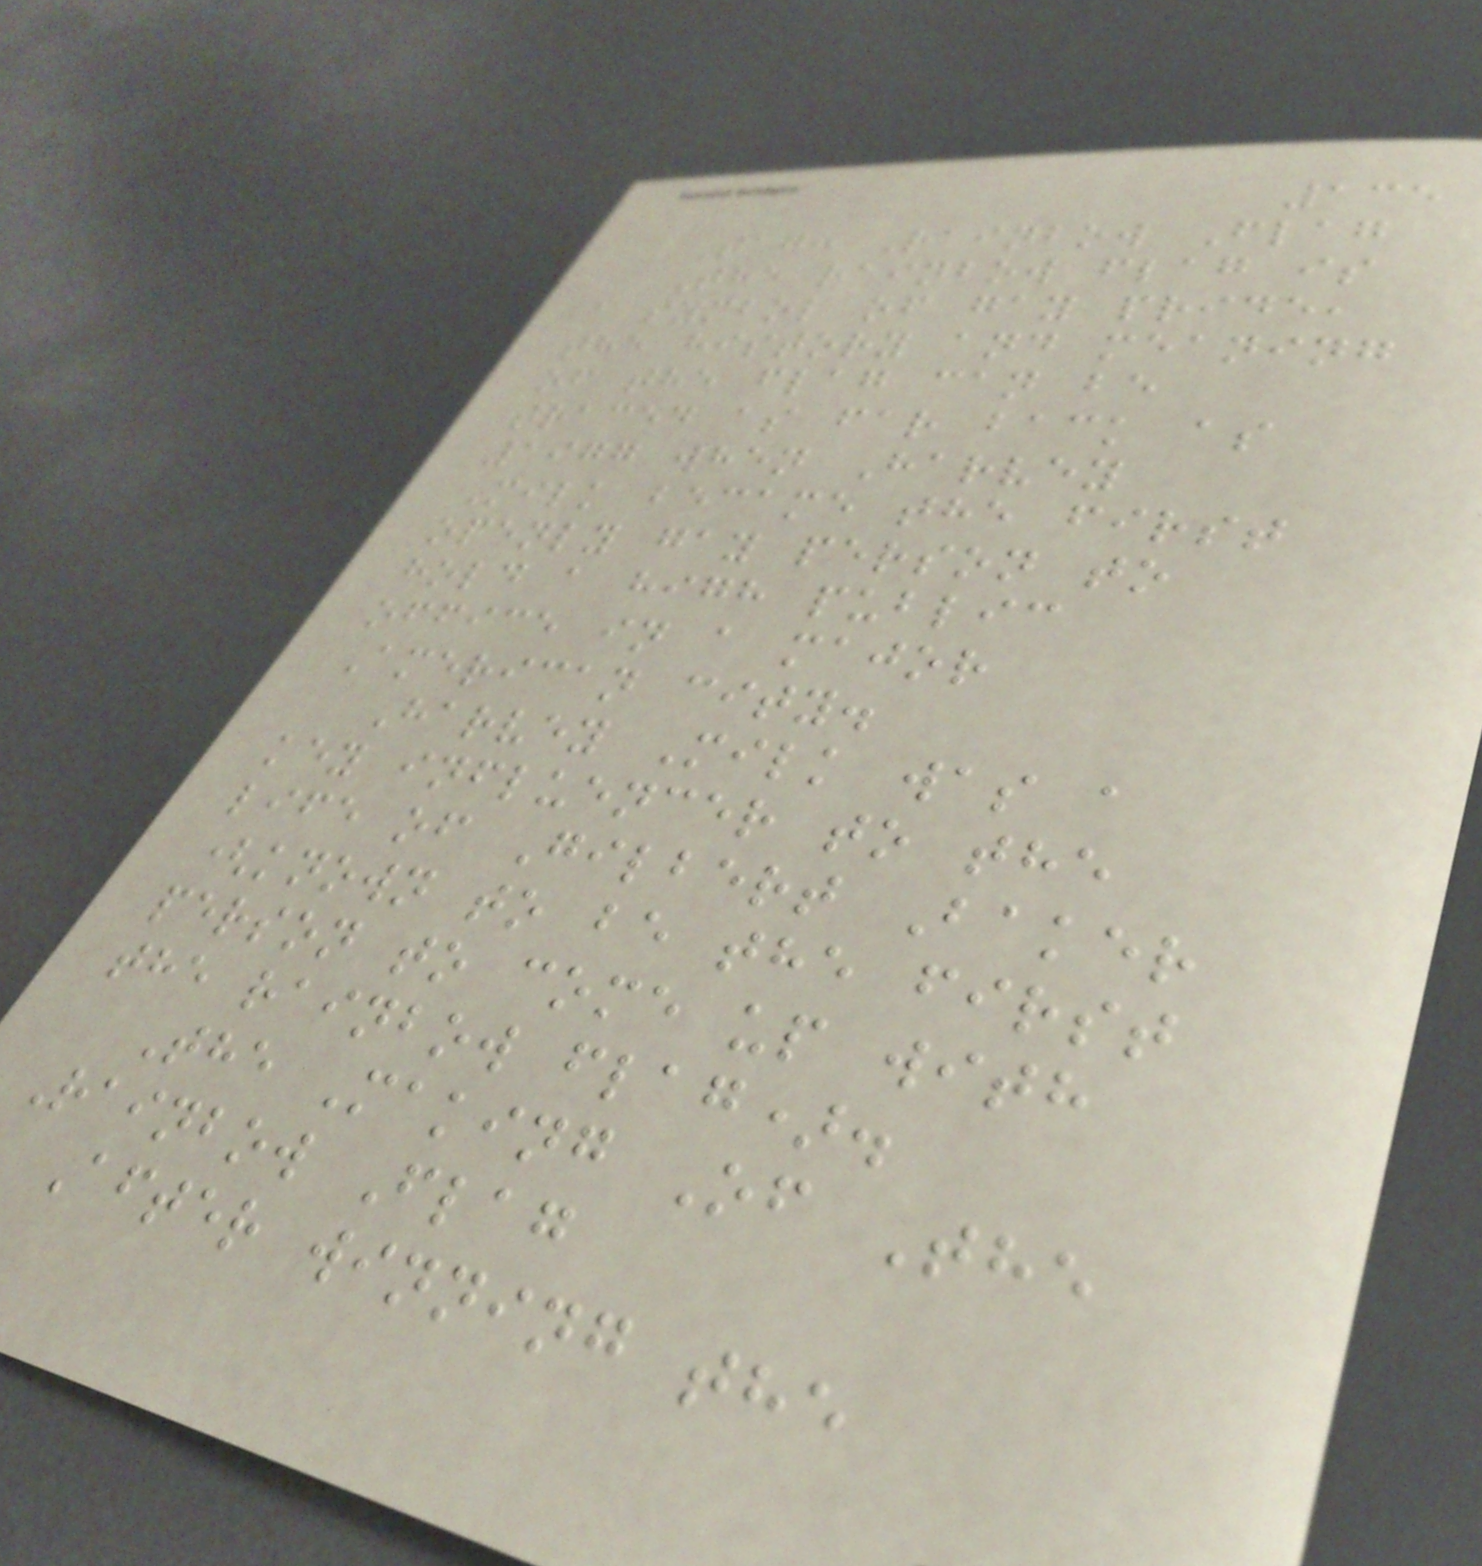135
Tag: Rainbow Flag
The rainbow flag is
a symbol of gay pride,
the history and meaning
of the flag can be
traced as far back as
1977 when Harvey
Milk became the first
openly gay person to
hold a high public
office in a major
American city.
Harvey Milk was a
key influencer to the
life of Gilbert Baker
(known to be the first
person to come up with
the rainbow flag).
The Making Of The
Rainbow Flag
After winning the
